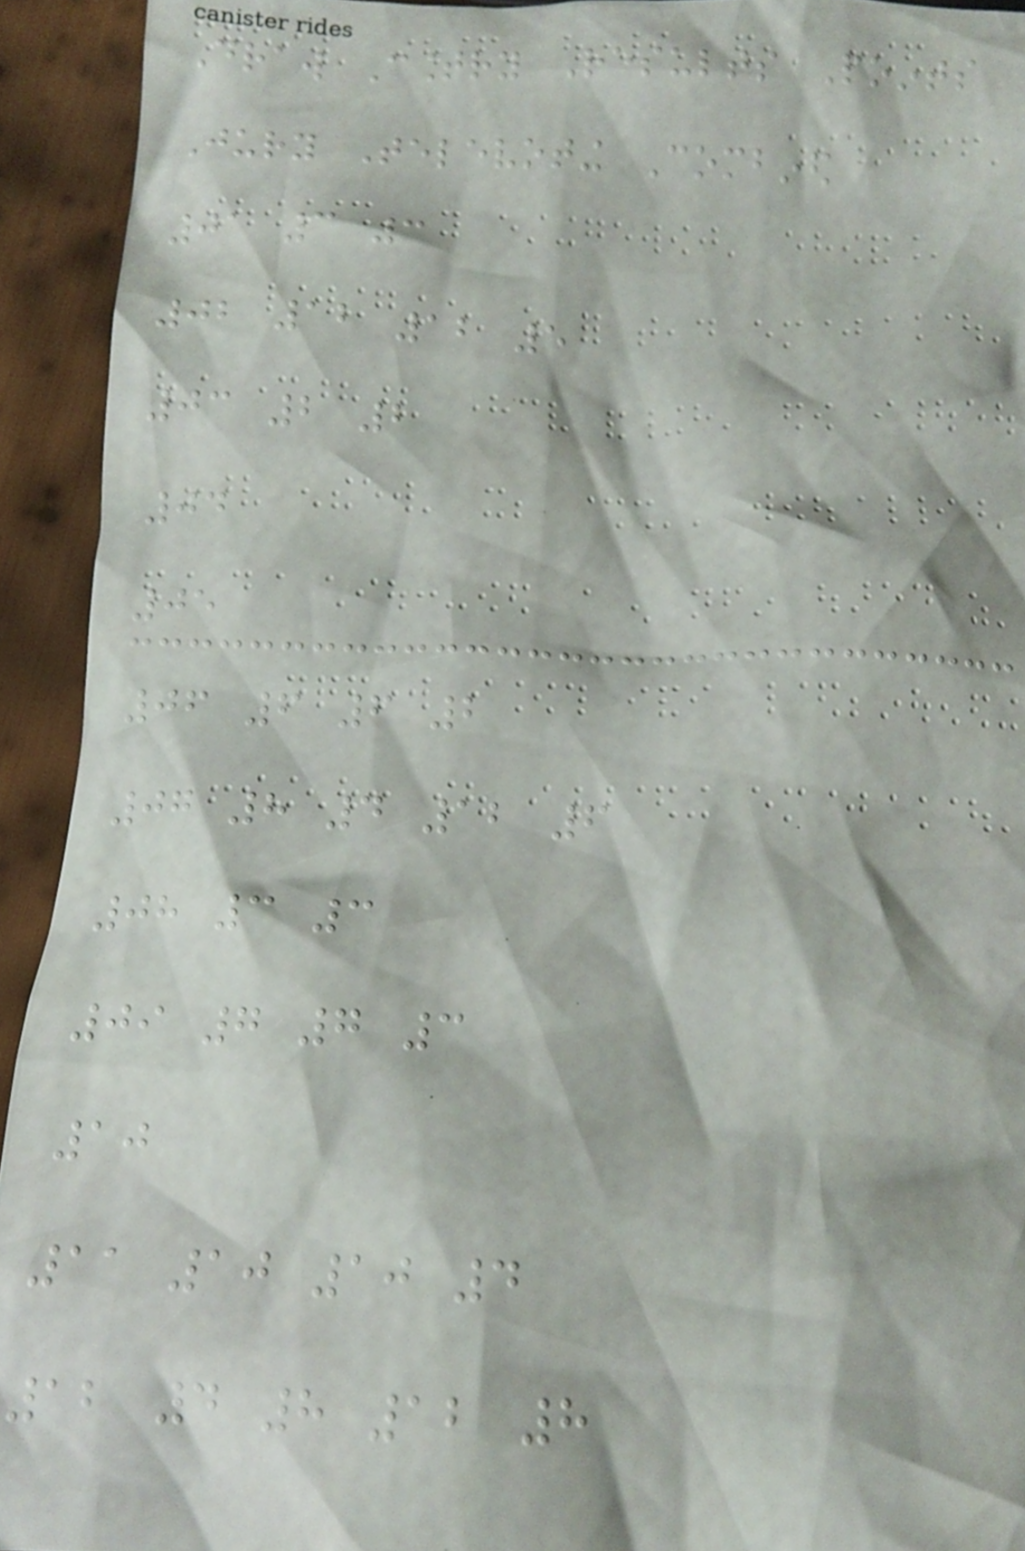Draw Country Results Points
Jury Televoting Combined
01 3 3
02 12 12 5
03 2 2
04
05
06 6 6 2
07 8 4 12 6
08 3 3
09 7 7 3
10
11 10 10 4
12 4 8 12 8
